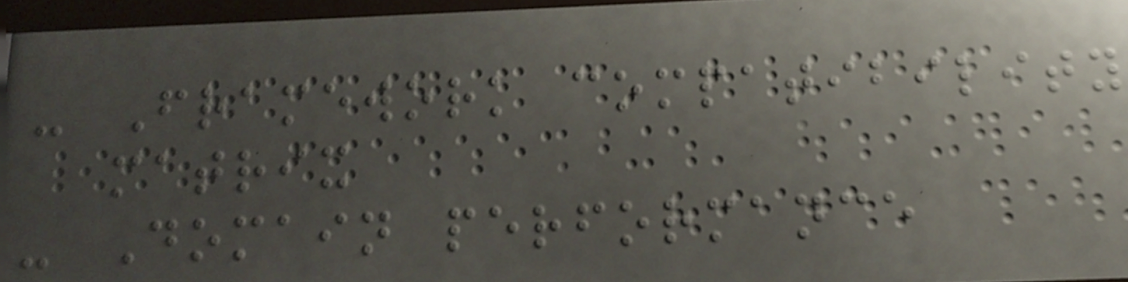- Framework compatibility
matrix
- Domain performance
